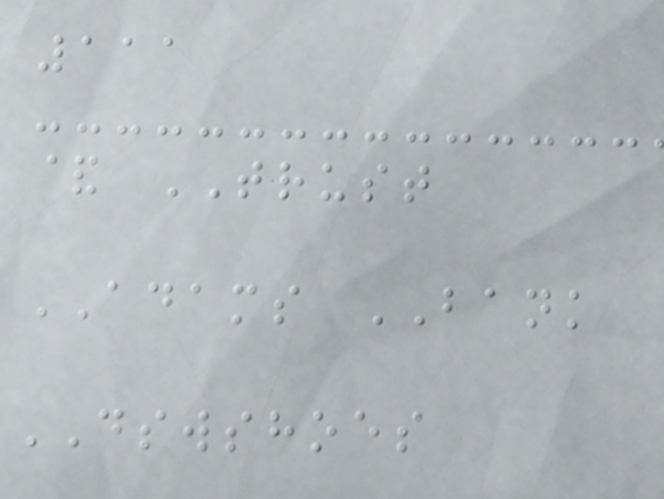111
& TRUST
ADAMS BANK
DSWSHOES
